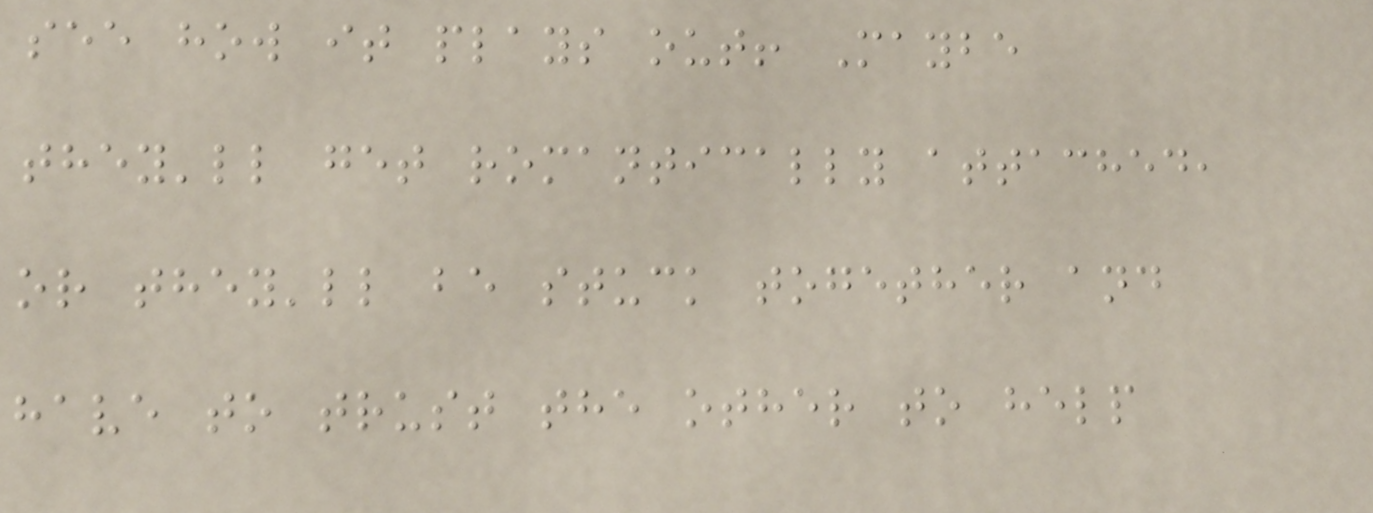see how it plays out! Maybe
they'll get romantically attached,
or they'll be stuck together and
have to trust the other to help
